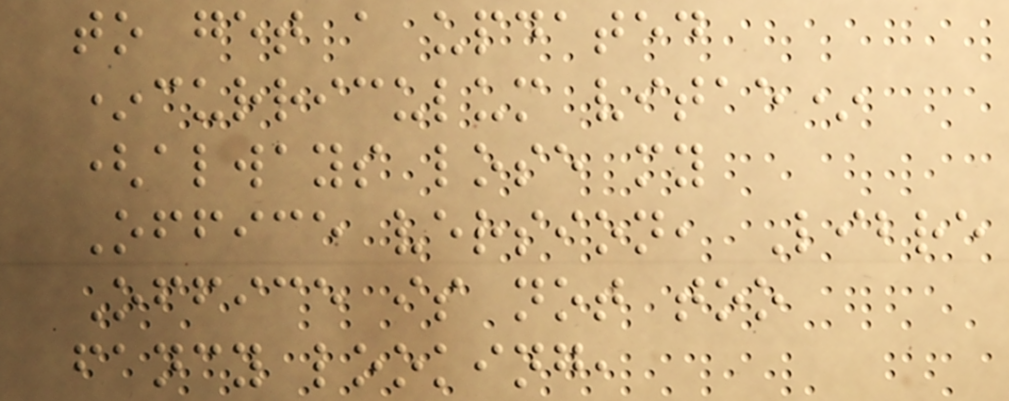to get a updated
*curriculum vitae*
(always lose my
Office version, Libre
Office is not too
fancy looking,
